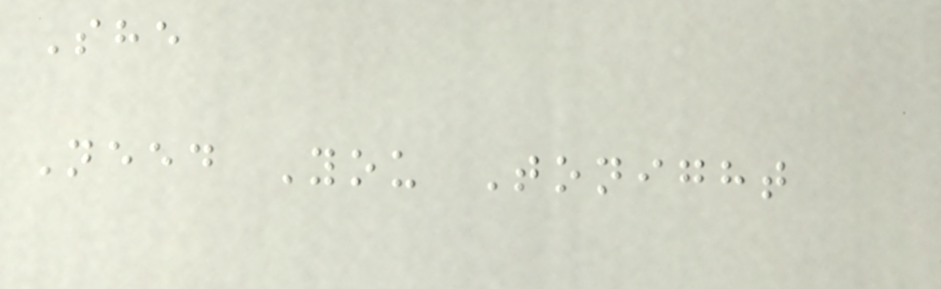She
Need You Tonight
